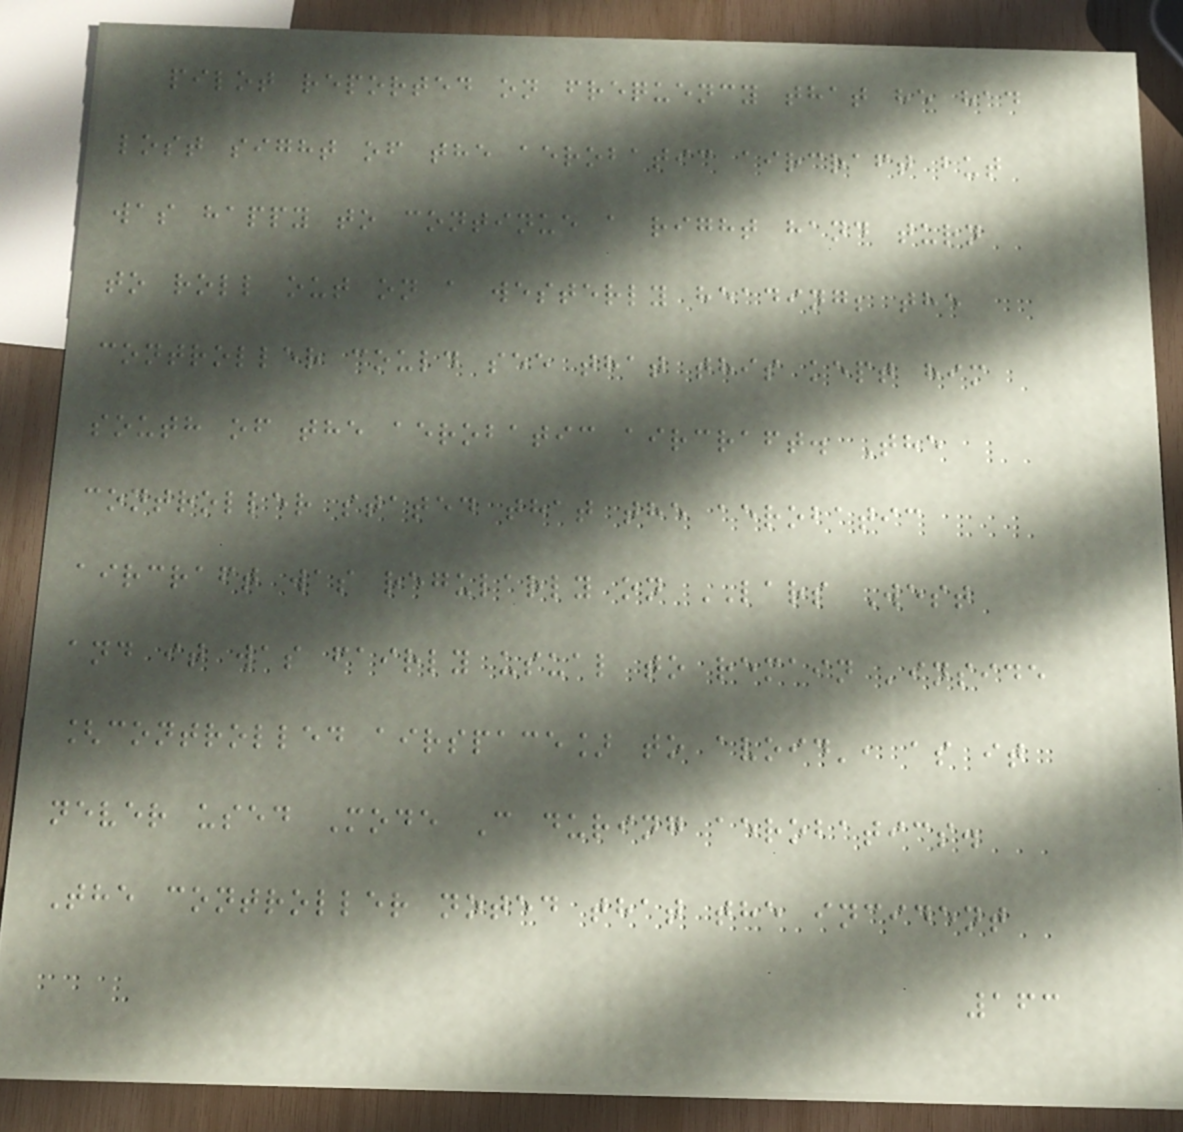pilot reported on frequency that he had
lost sight of the aerobatic aircraft but
was happy to continue a right hand turn
to roll out on a westerly heading; the
controller could see that this kept him
south of the aerobatic aircraft. The
controller stated that the aerobatic
aircraft was regularly on LARS West
and it was fairly usual to remain 'inside
[controlled airspace] to avoid', as it
never used Mode C during aerobatics.
The controller noted that the incident
163
